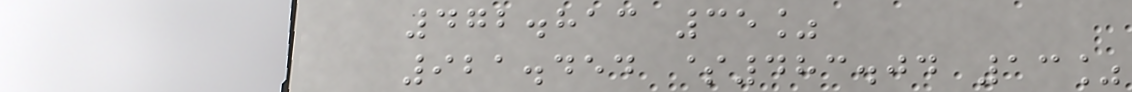472.813 35%
921.454 $483.04 13%
